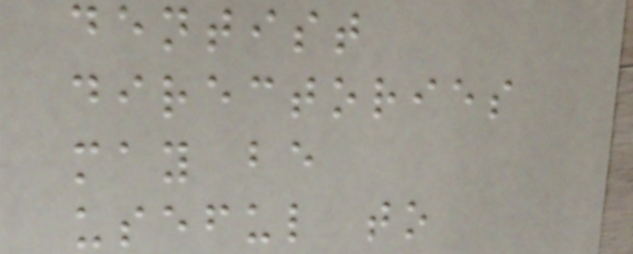dentist
directories
may be
useful to
